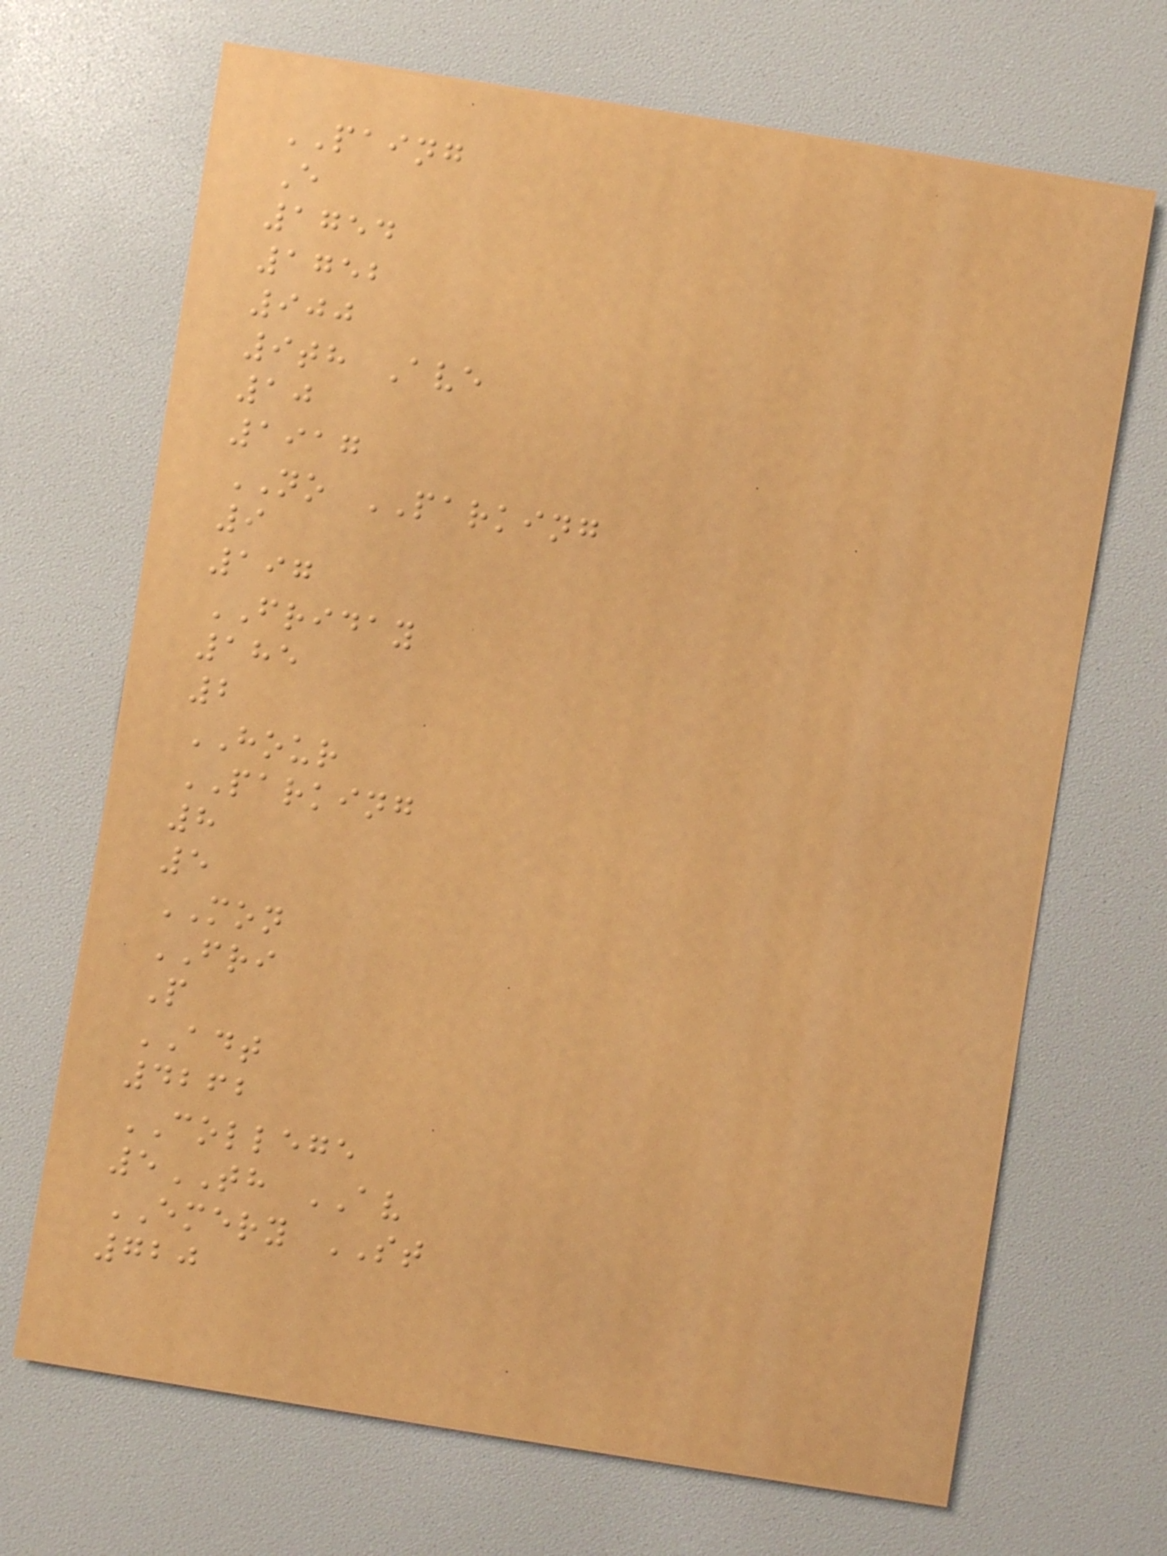PAING
E
1754
1752
900
9th Ave
10
1917
NO PARKING
9
197
FRIDAY
185
2
HOUR
PARKING
8
5
MON
FRI
P
ADT
4262
COLLEGE
5TH AV
EMERY ST
720
